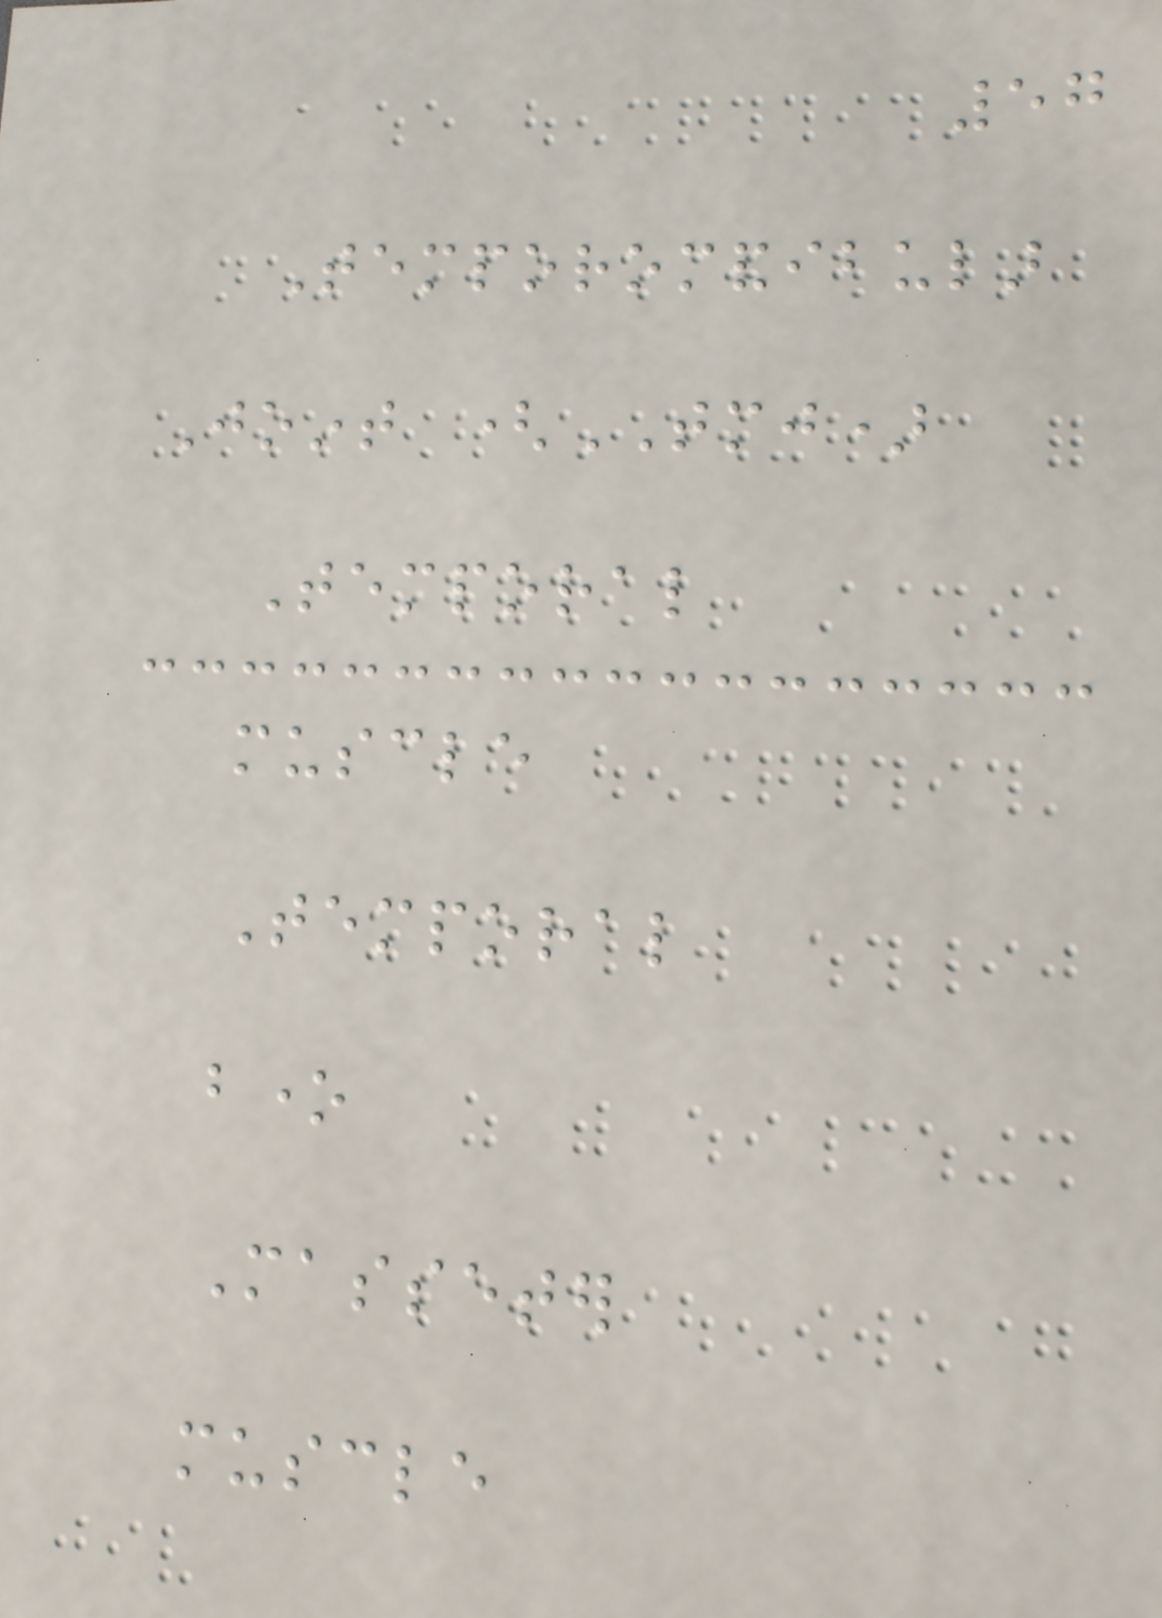57
Temporomandibular
Joint (TMJ)
Temporal
muscle
Temporal
bone
Masseter
muscle
